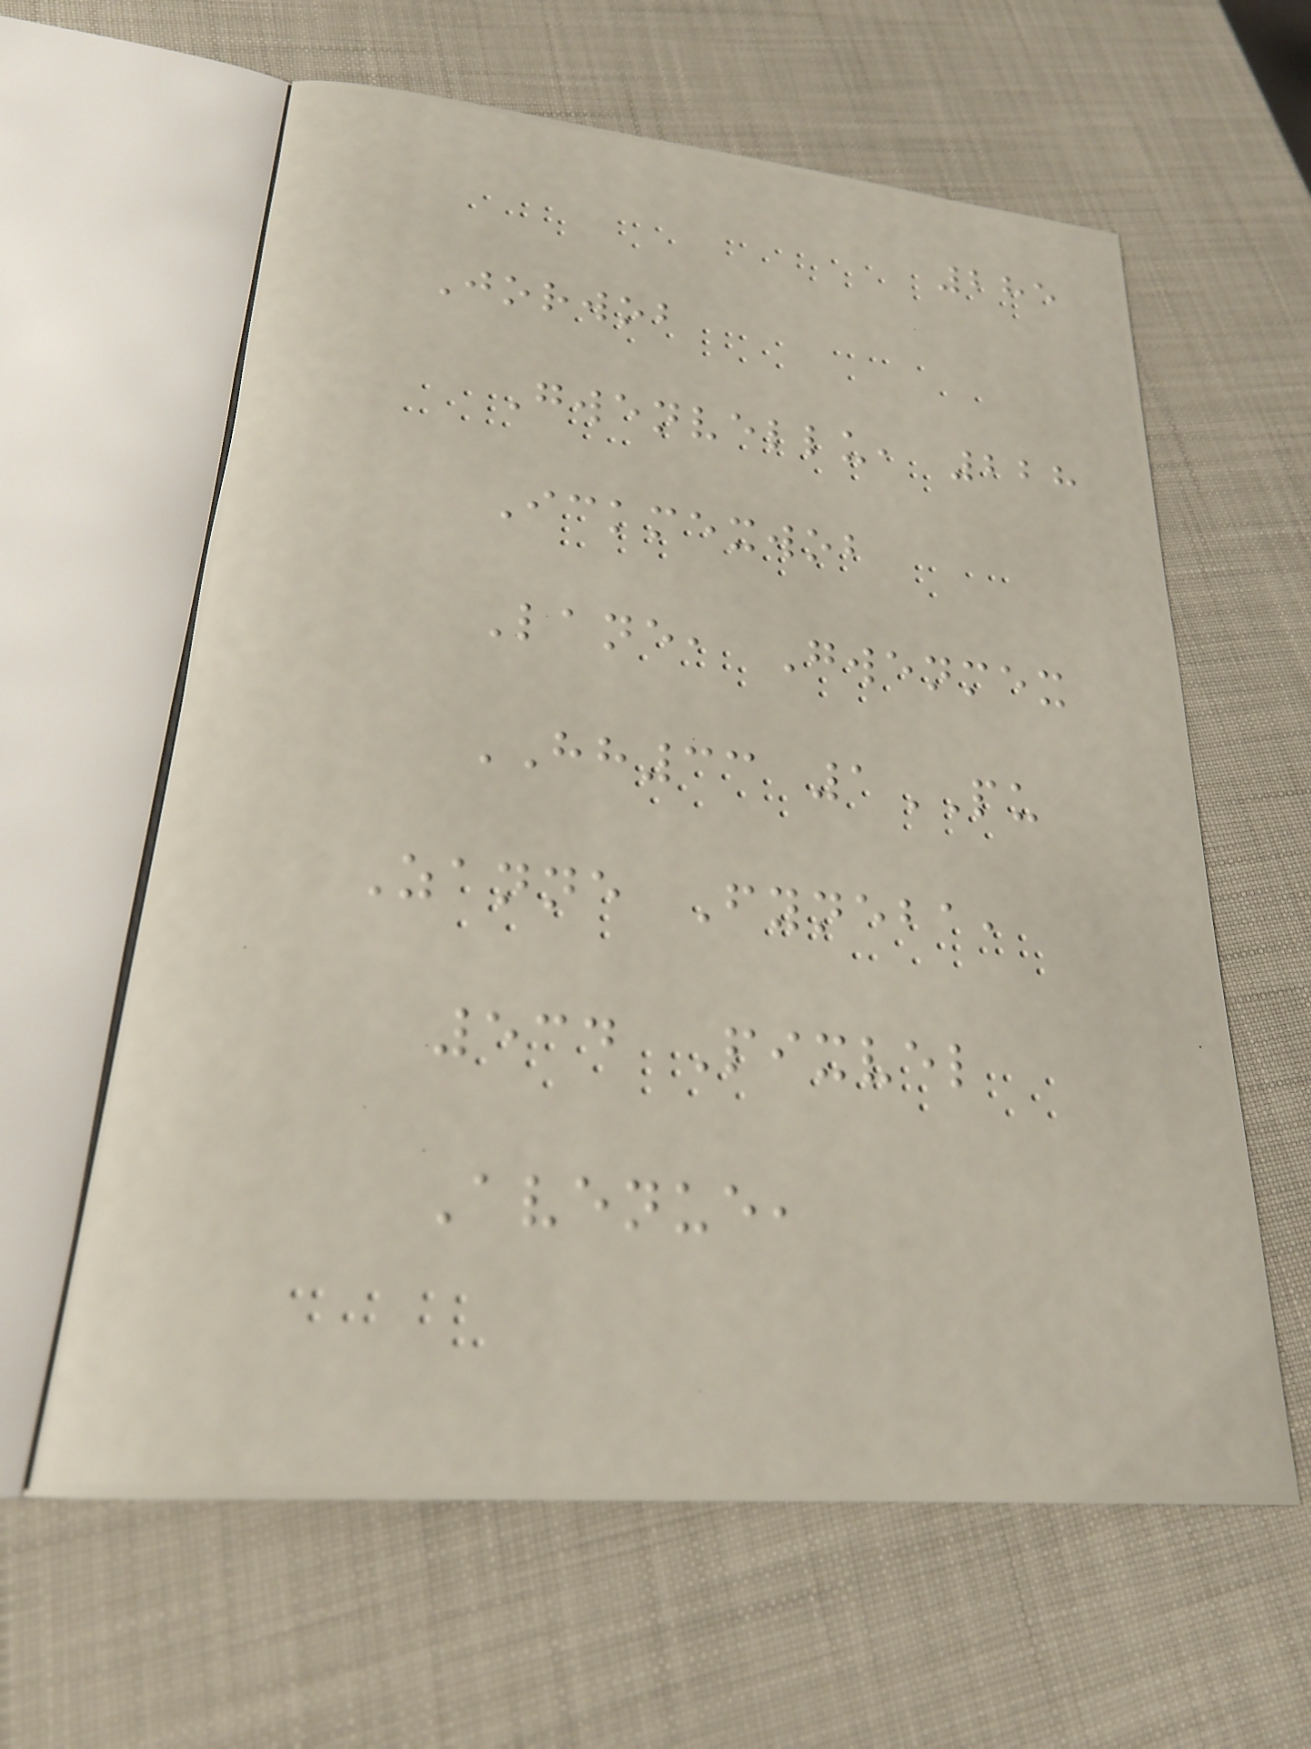285
Jorwob
Gwenvellu, 228
Ickmexwob
Lane, Gwenmex
HH33 1PU
Zanne Fyneba,
534 Pixvel
Avenue,
